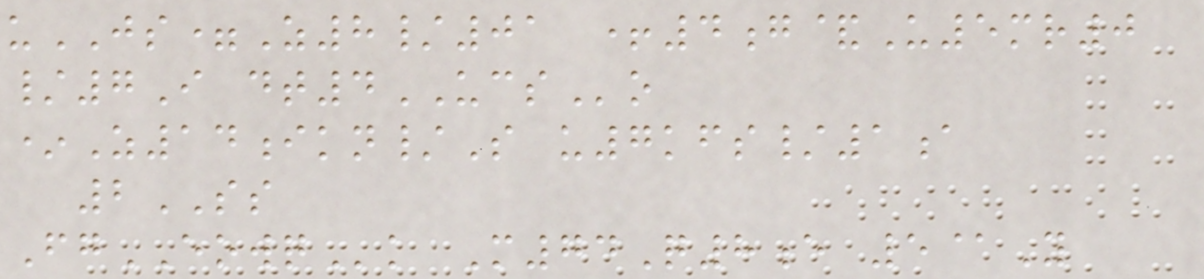uJS=Z8/01 +4g&U5mr0
/7I dt4UCSo
*Z14ikn/S u7kfs/1a
2SS
FgEOWQk M74Q8e 5@Y
